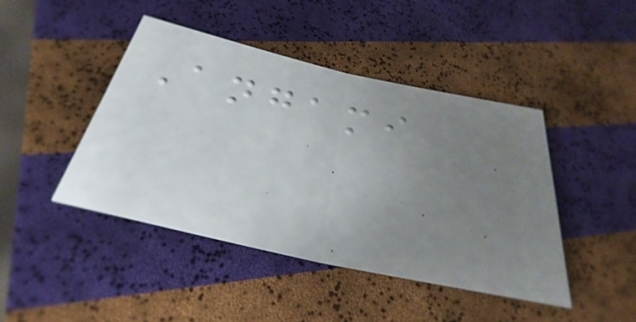Angami
